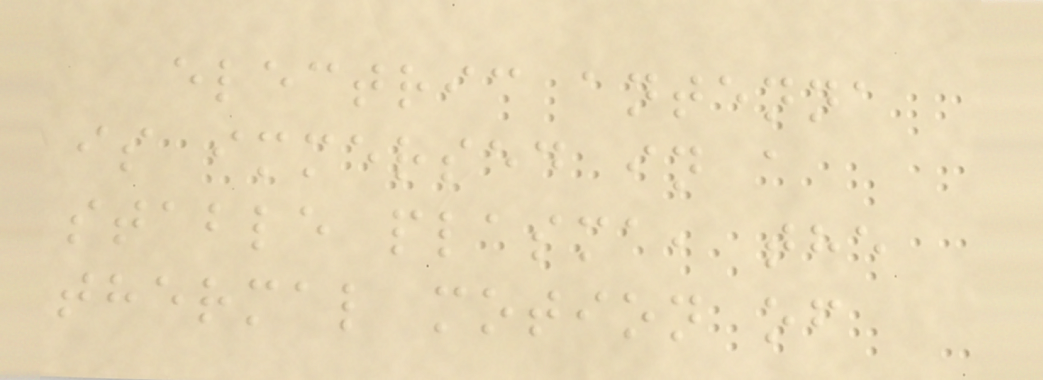electric antenna
is immersed in a
stable plasma, the
thermal motion of
